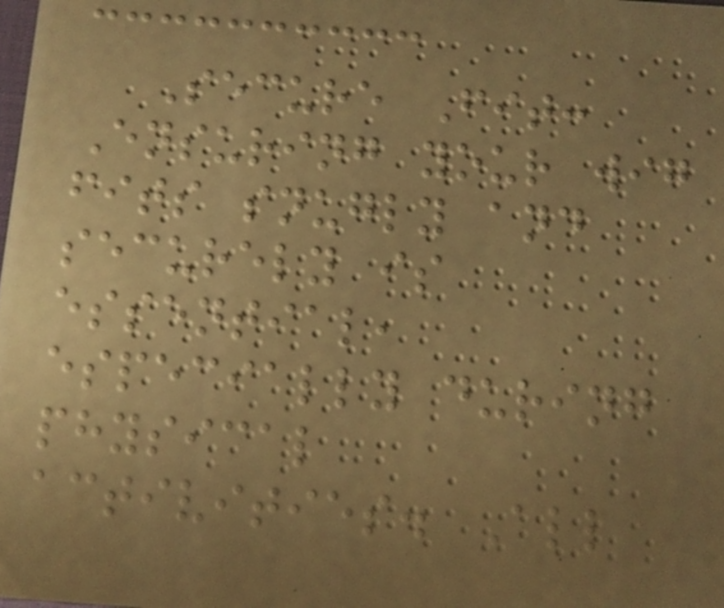Secure Fit:
Ensuring your wig
fits snugly and
securely is
essential,
especially during
physical
activities. All
